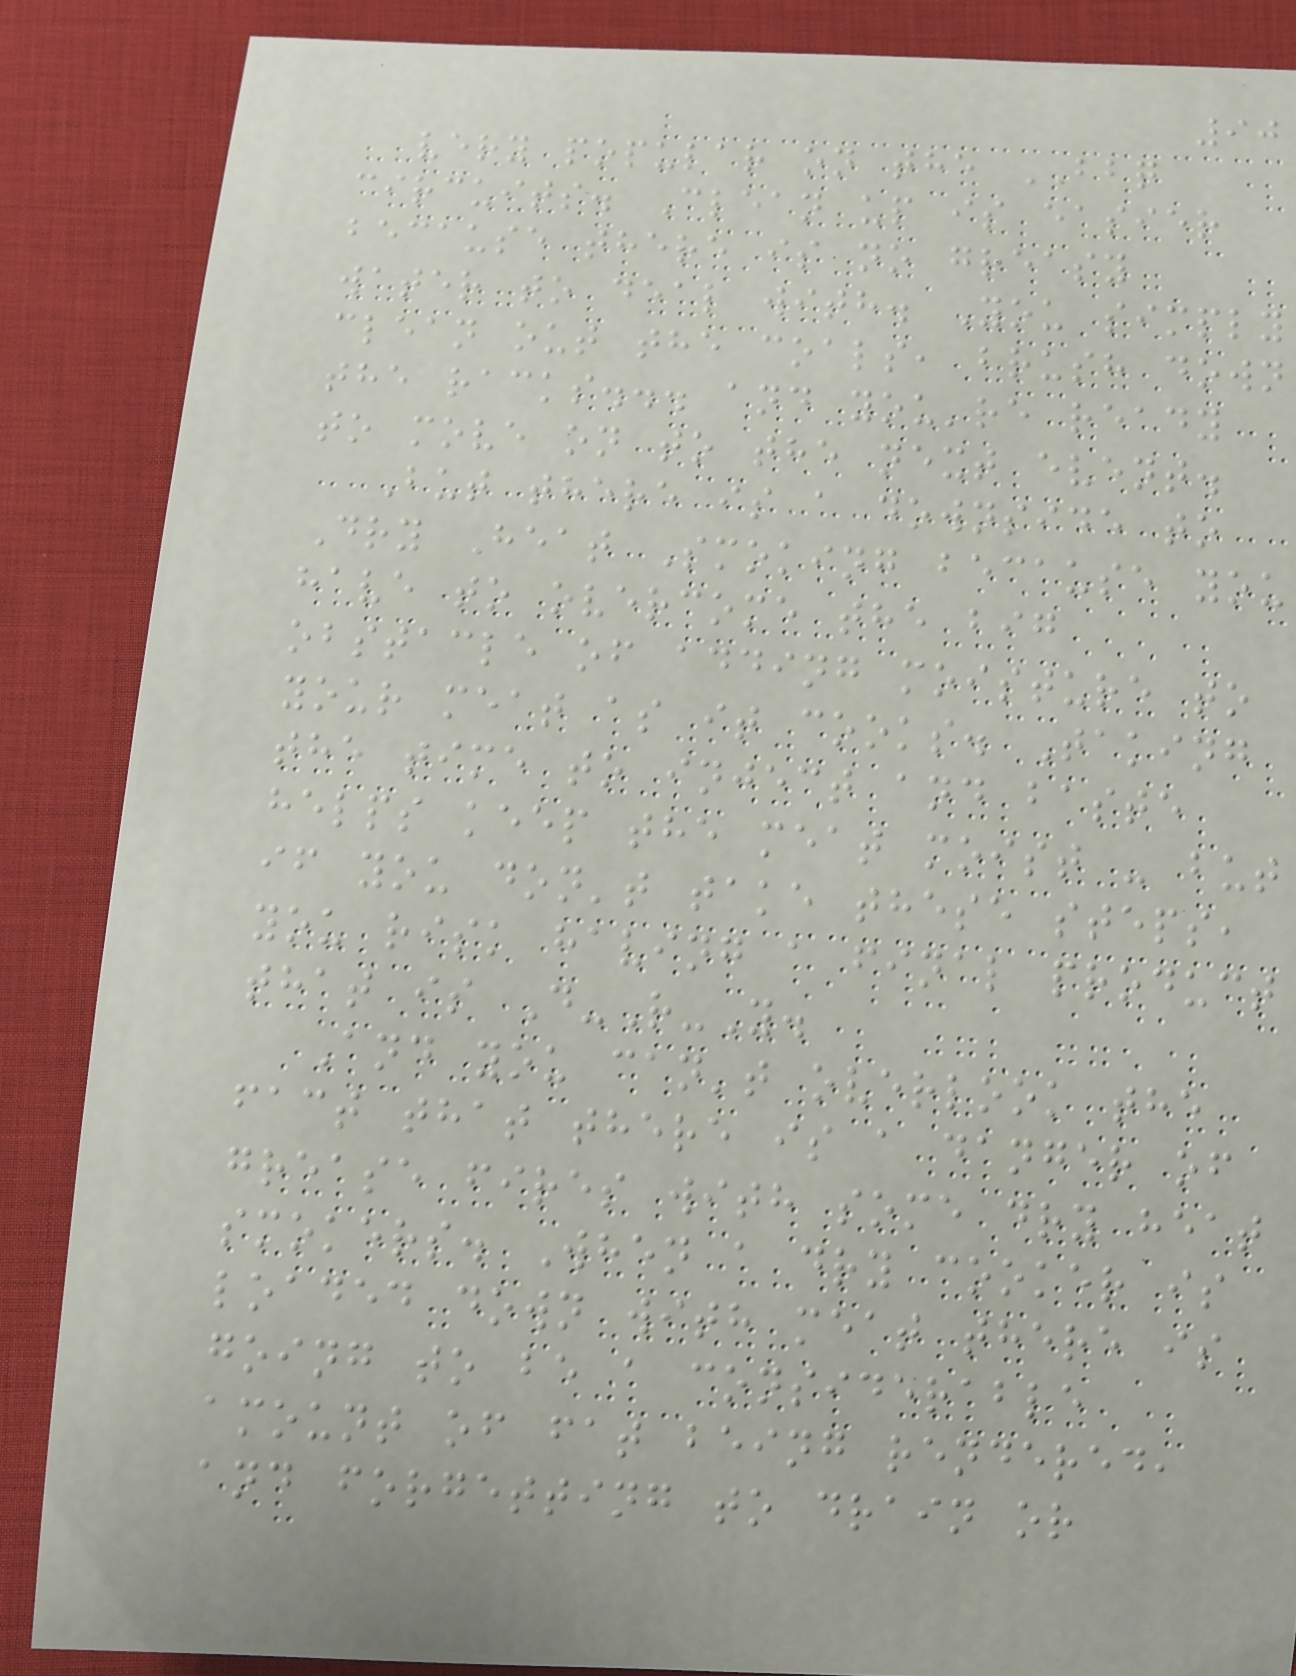90
very popular on the BBQ
circuits. Clean up is easier
because there is no greasy
water to deal with. You simply
clean out the coals, brush down
the racks... and you're ready
to move on to the next event.
But there is a downside to
Dry Heat Smoking because you
have to overcome the big
obstacle of adding moisture to
your meat as it cooks. Taking
the time to inject and baste
helps keep the meat moist - but
if you don't take these steps,
you risk having a final product
that is D-R-Y.
And you can't overlook the
fact that there is a danger of
grease fires with some dry heat
smokers. When a dry cooker is
loaded down with meat there is
going to be a considerable
amount of fat being rendered,
and forgetting to drain or
